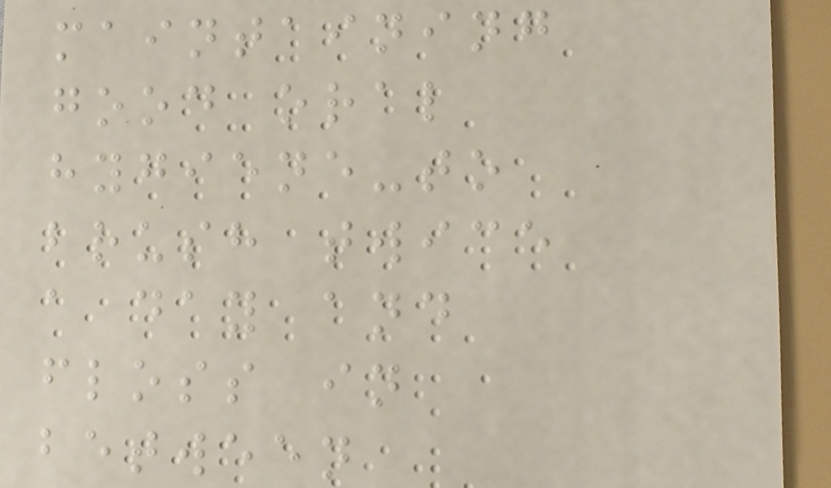maintaining
good oral
hygiene-to
brush twice
a day and
floss in
between
